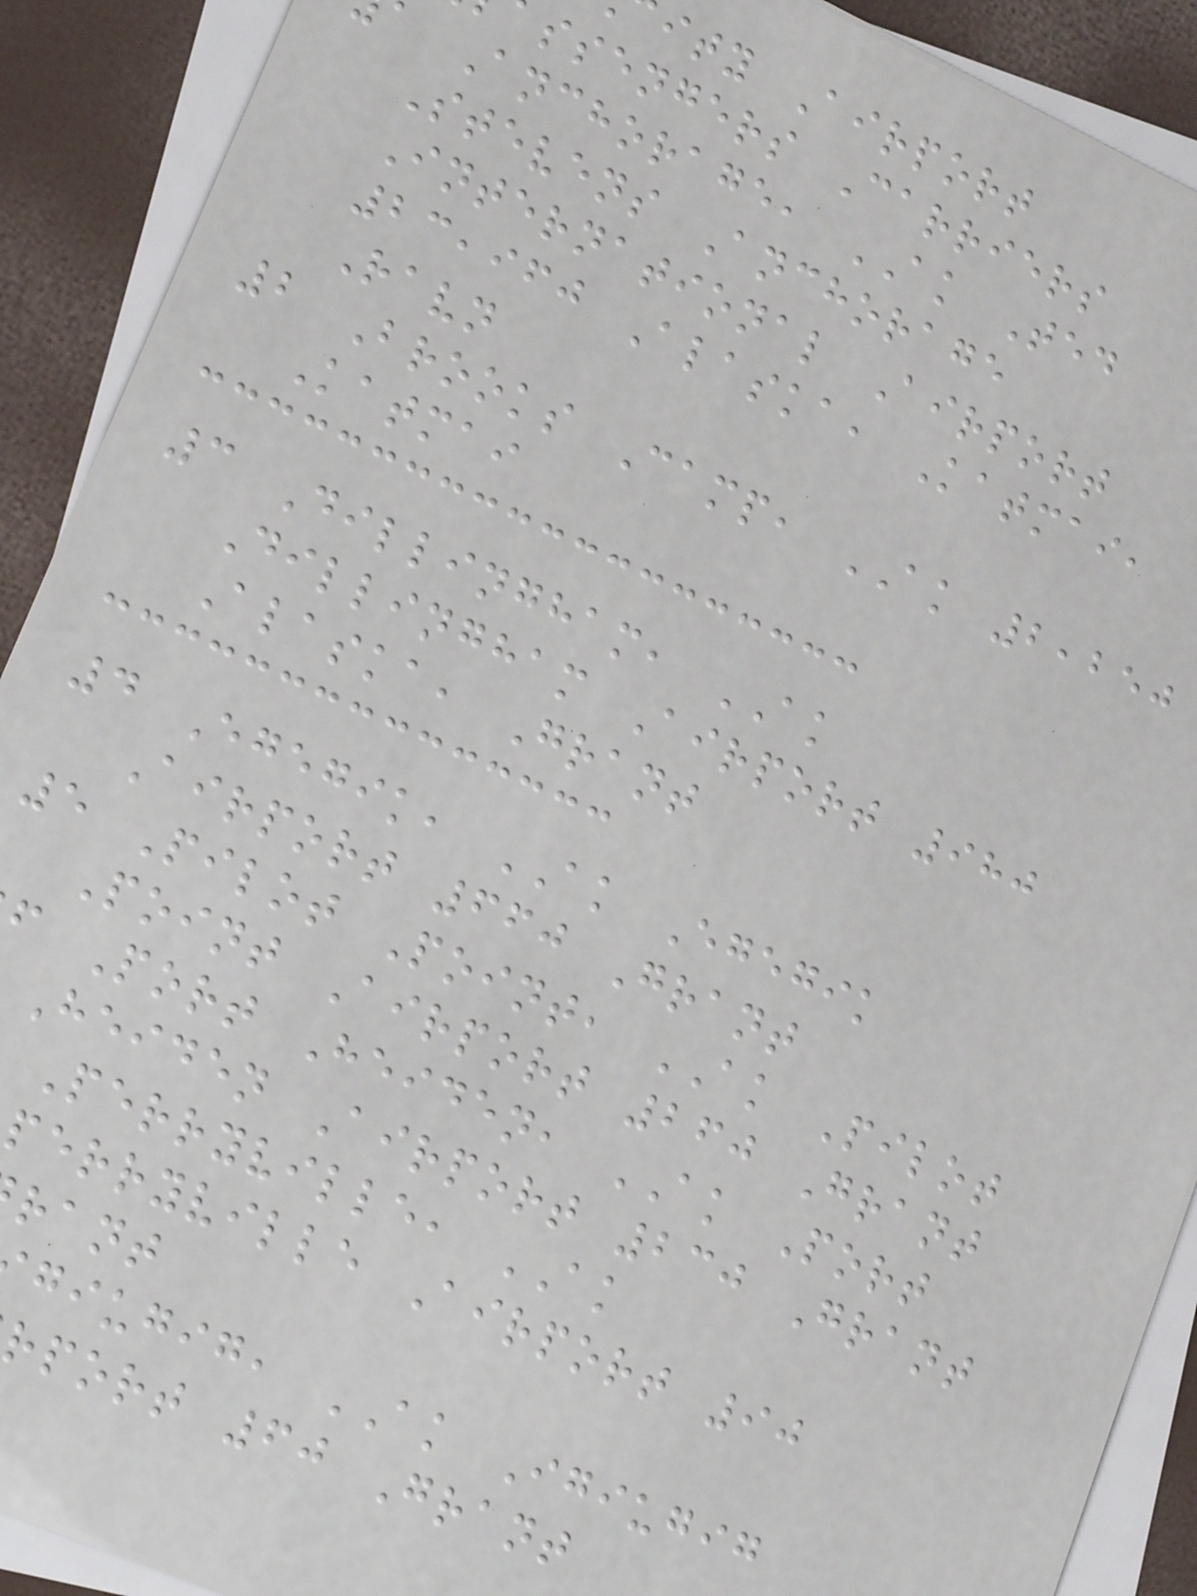ity Airport
ssengers Carriers
Anchorage, AK Ted
Stevens Anchorage
International Airport
23,960 Alaska, Katmai,
Ravn
2 Brooks Camp, AK 2,250
Katmai
3 Dillingham, AK
Dillingham Airport 980
Alaska, Grant
4 Egegik, AK Egegik
Airport 660 Grant
5 Pilot Point, AK Pilot
Point Airport 260 Grant
f Port Heiden, AK Port
Heiden Airport 230 Grant
Perryville, AK
perryville Airport 90
rant
giugig, AK Igiugig
rport 60 Grant
